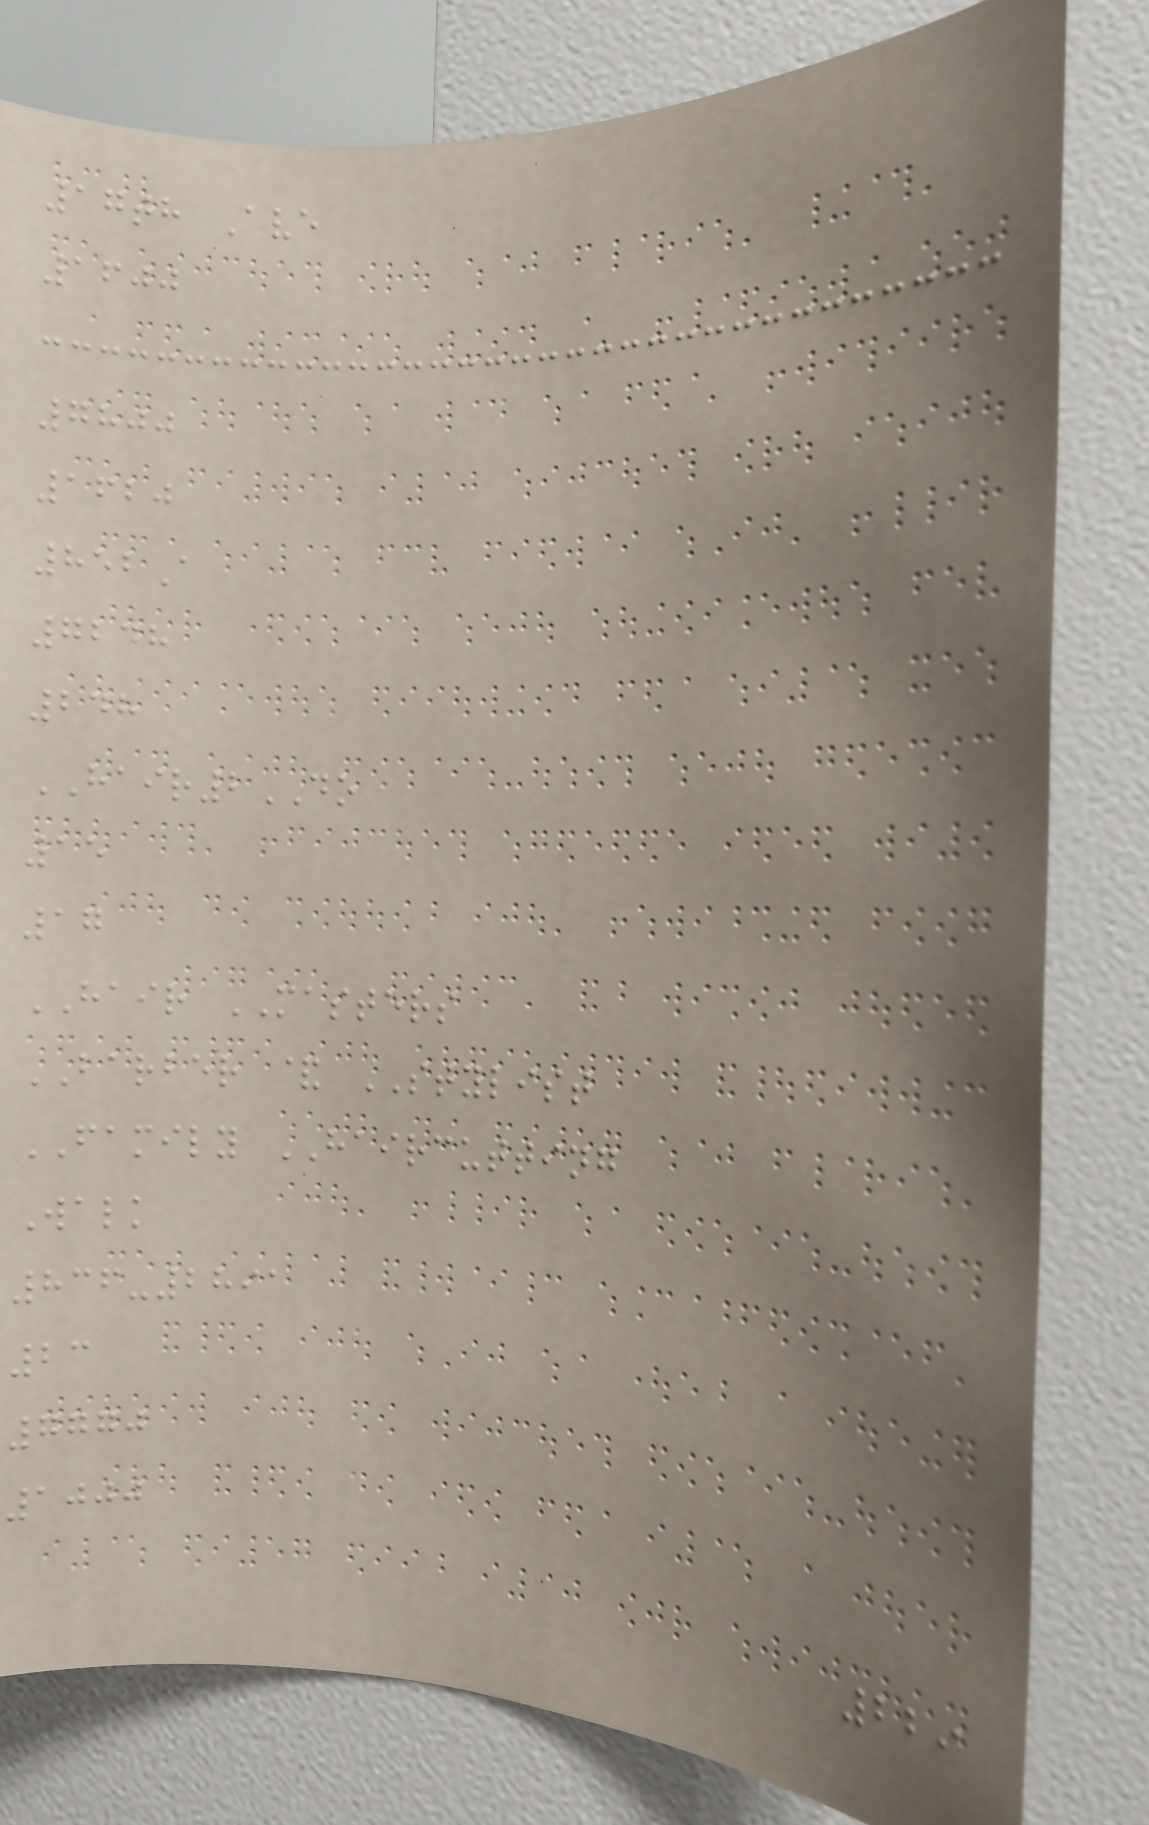17th Ave
1600
7800
1620
852A
7248
248
HAIR2DO
15
17
HAIR MASTERS
BARBER & STYLIST
FAMILY HAIRCUTTING
Walk
836-2891
23
7770
1000
229
